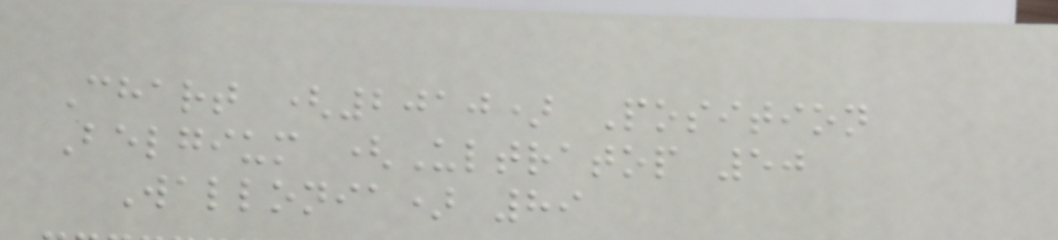Chart (2010) Position
Belgium (Ultratop 50
Wallonia) 89
